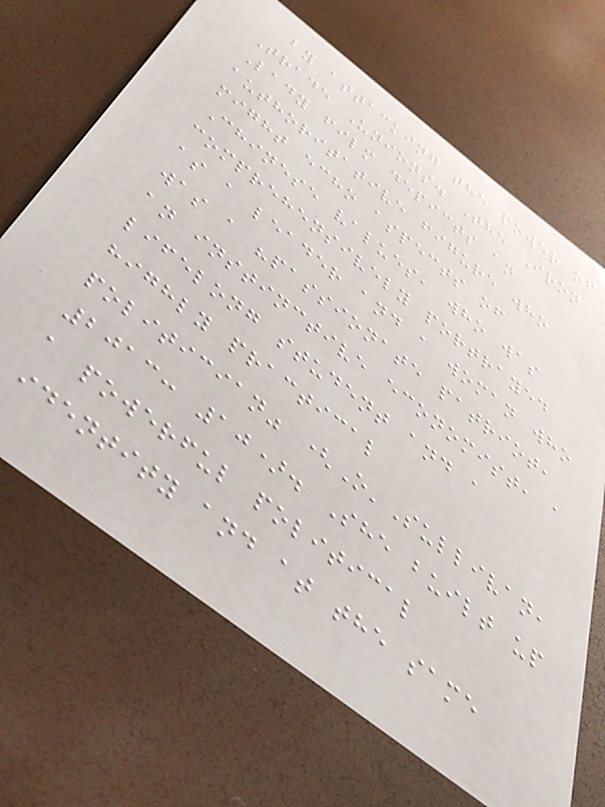by attacking the power of
Trade Unions. The Iron
Lady film depicts an
authoritative figure who
might echo aspects of
Chinese values, who was
comprehensively portrayed
as a leader and a woman who
was a "passionate patriot,
an instinctive economist, a
lifelong student and a
highly practical
politician" (O'Sullivan,
2013: 10). She built up
a powerful political
identity and at the same
